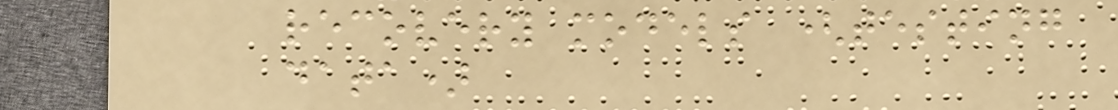recovery models (testing
data)
